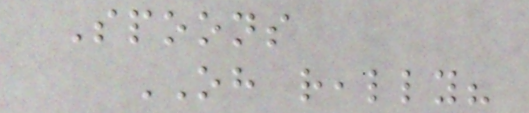Spoons
OH really?
